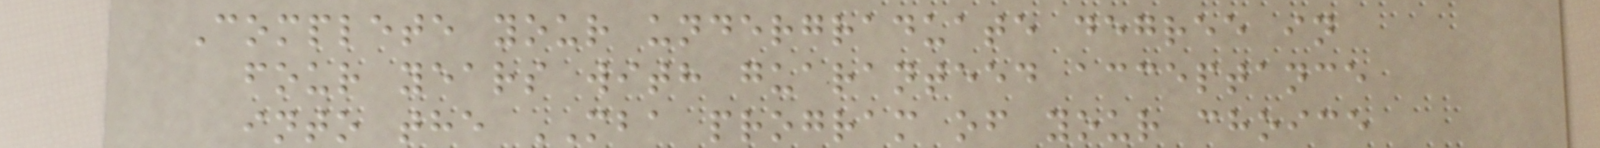Complete your undergraduate degree in
four years with guaranteed acceptance
into the MBA program of your choice
